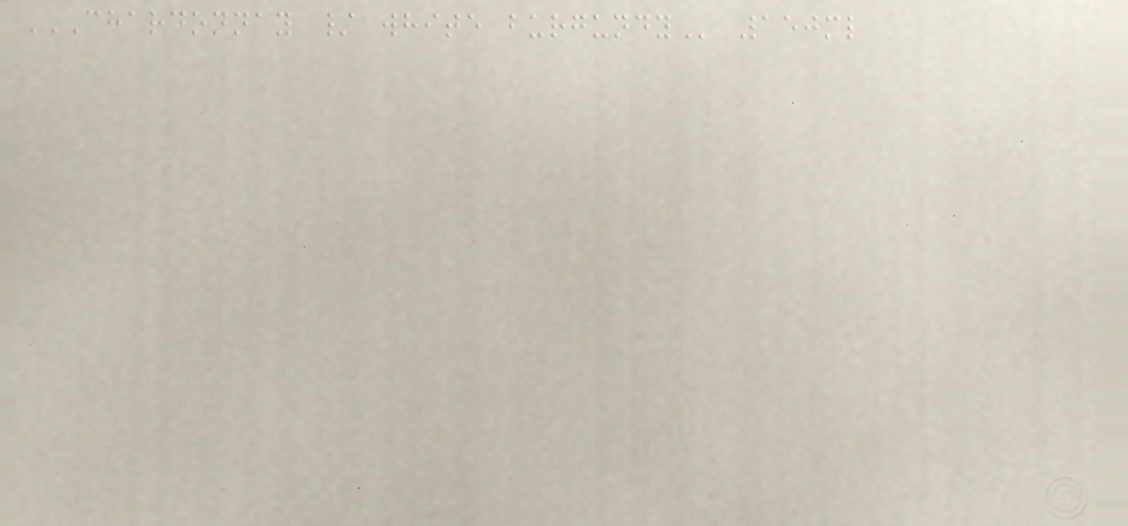CHARDONNAY / WHITE BURGUNDY 150ml
